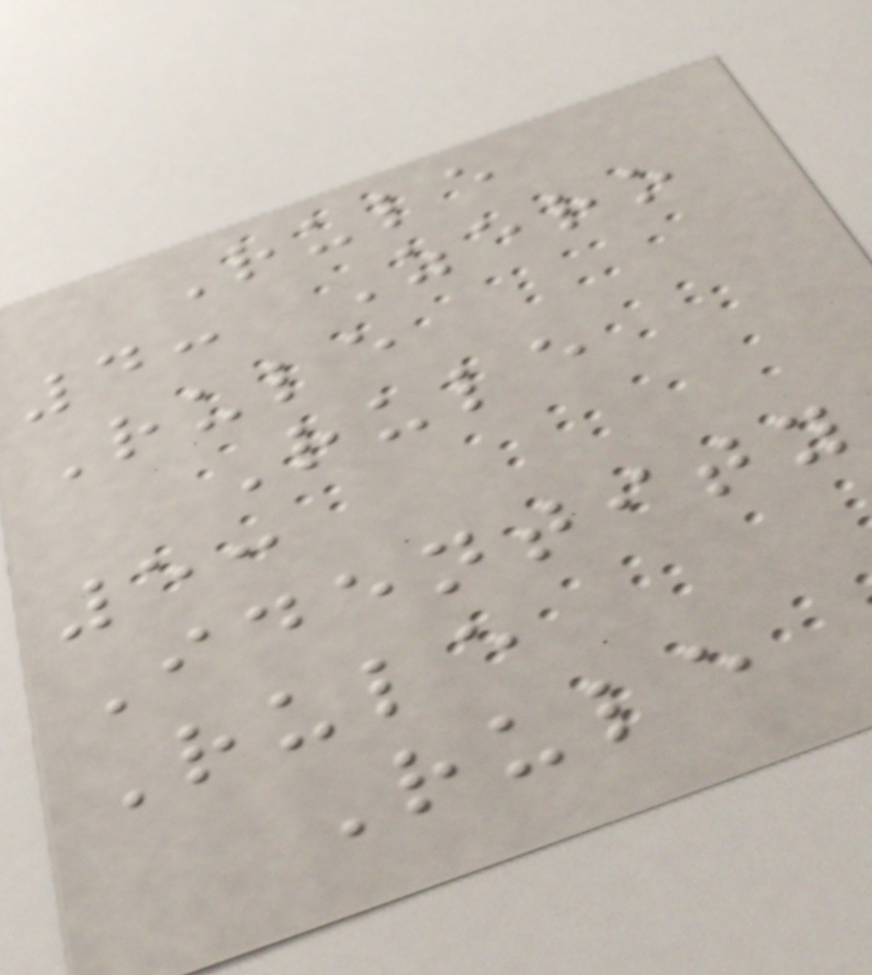Rule
4: Zero
Rule
Rule
5:
Identity
Rule
Rule
